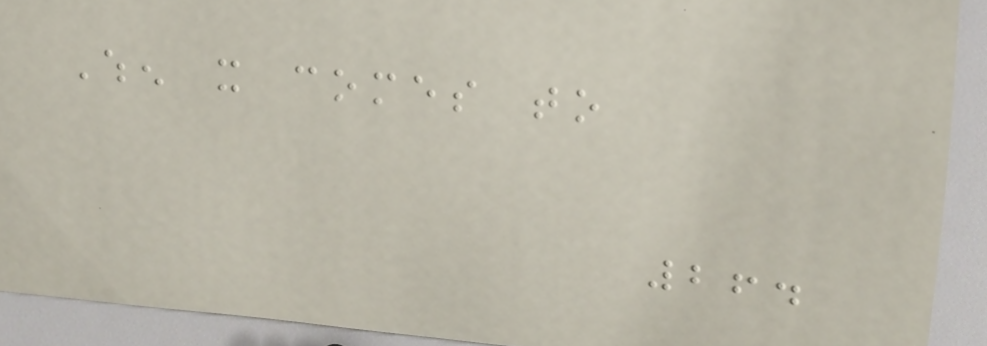When it comes to
264
